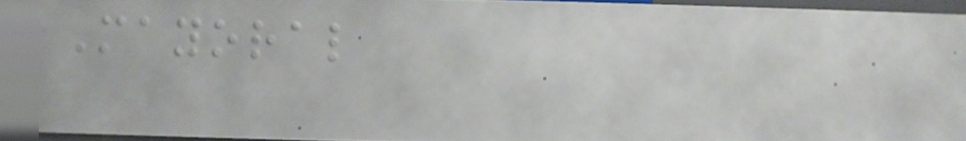Mayoral
